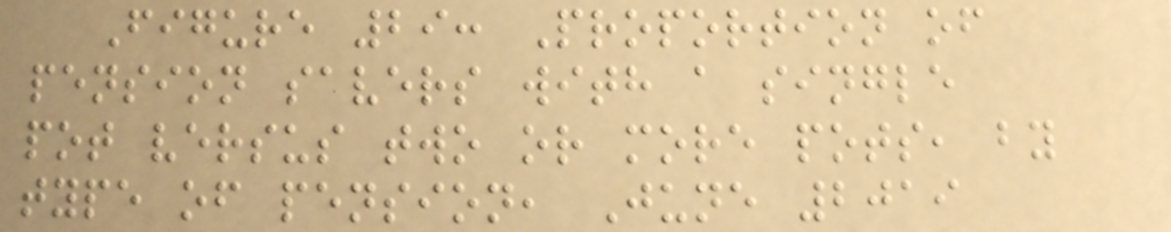Figure 29: Proportion of
pension savers with a single
pot versus two or more pots, by
type of pension, June 2019
